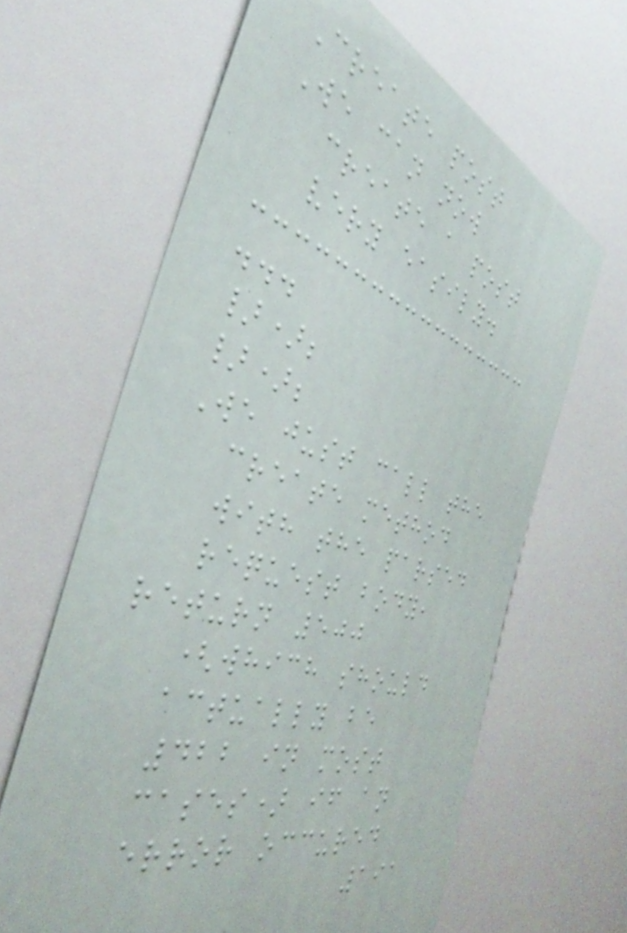Create post
We can now
create a post
very easily.
...
});
});
We just call the
create method
with the parsed
request body,
return 500
(which should
actually be
422 in most
cases) if an
error occured
191
